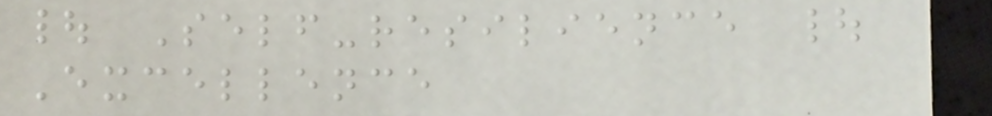| Self-resilience |
Excellence
